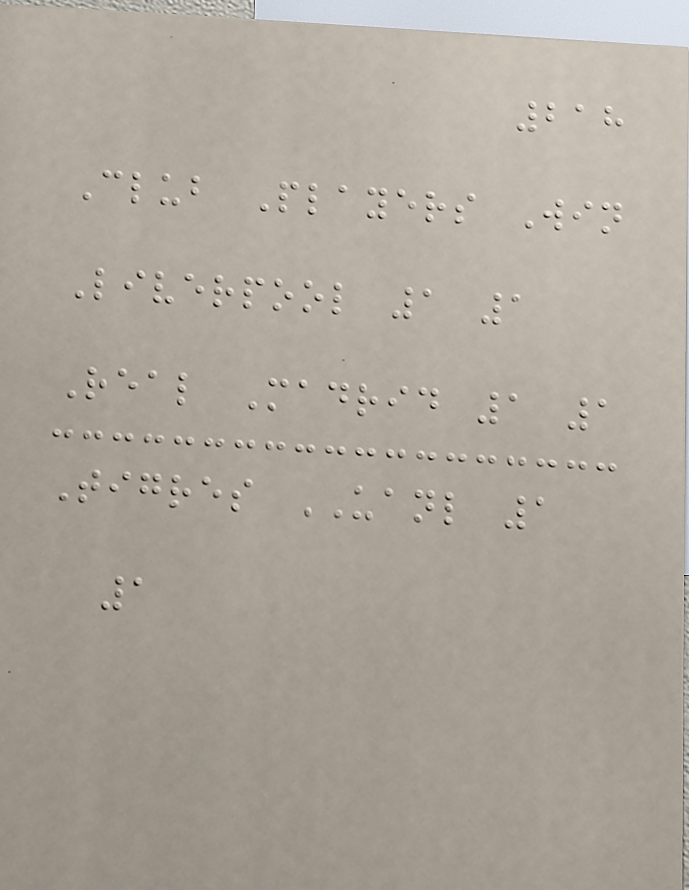218
Club Players Win
Liverpool 1 1
Real Madrid 1 1
Tigres UANL 1
1
